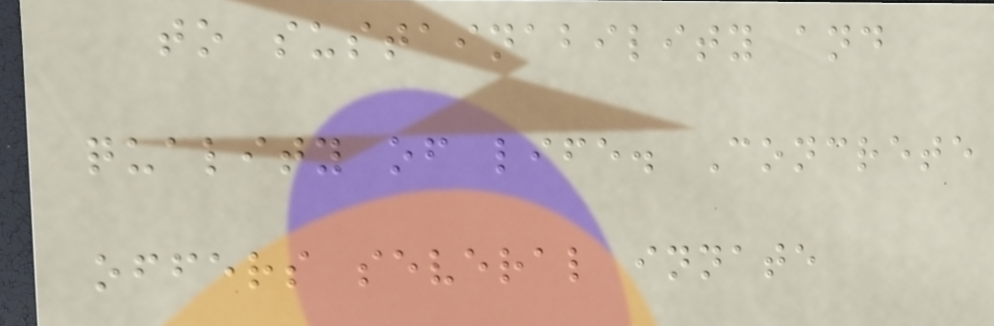to sustainability and
quality of life. Concrete
offers several innate
